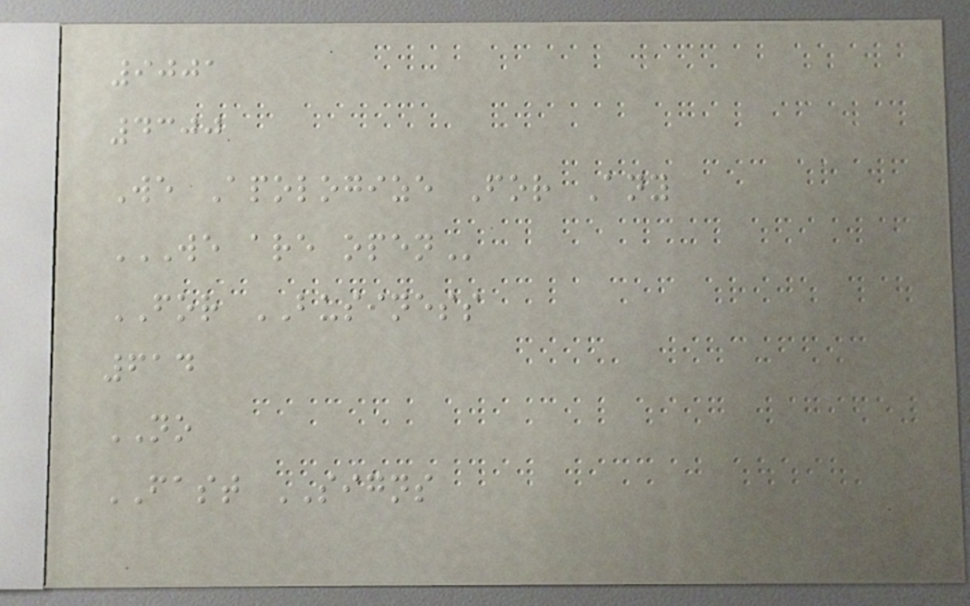9001
4300
We Apologize For Any
WE ARE OPEN
FOR BUSINESS
614
NO
FAST SIGNS
